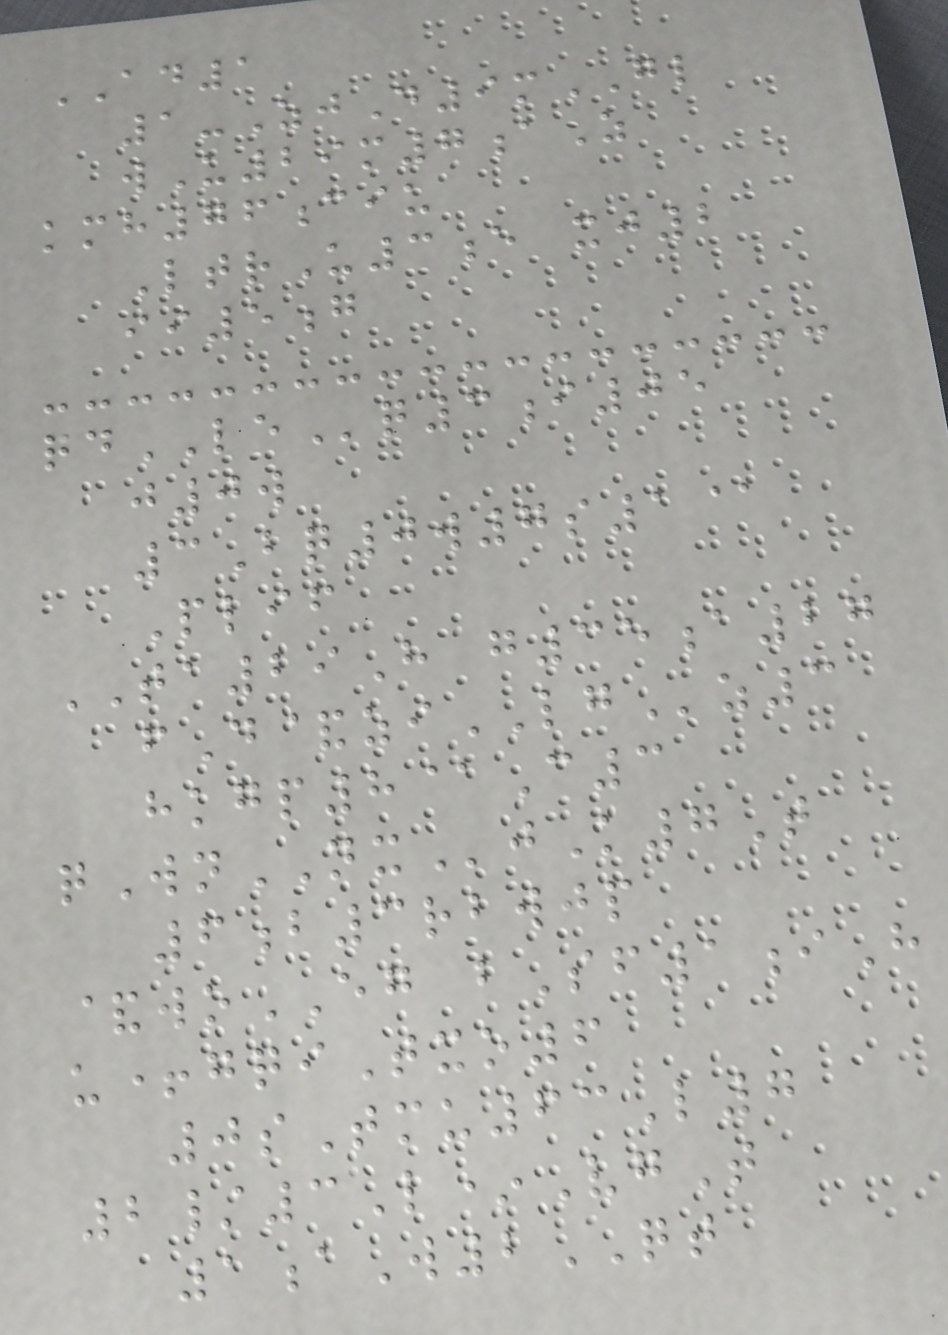AD1
1-ZjD9mGL
wU29m7aZ
kmh76ciu
LtrU3e xj2
ii5g
qdLEq3i05
j0w
3Bq0w7s1@
Plif
TA29H g35a27
fD&ziLGz3
hkgp8@C3
qWnNXjK7T
6b3rbwjp
&woEG bSf1iH
u+gqiTxo6
0sTmu63L7
2/3L*VgT
1aW2QT
